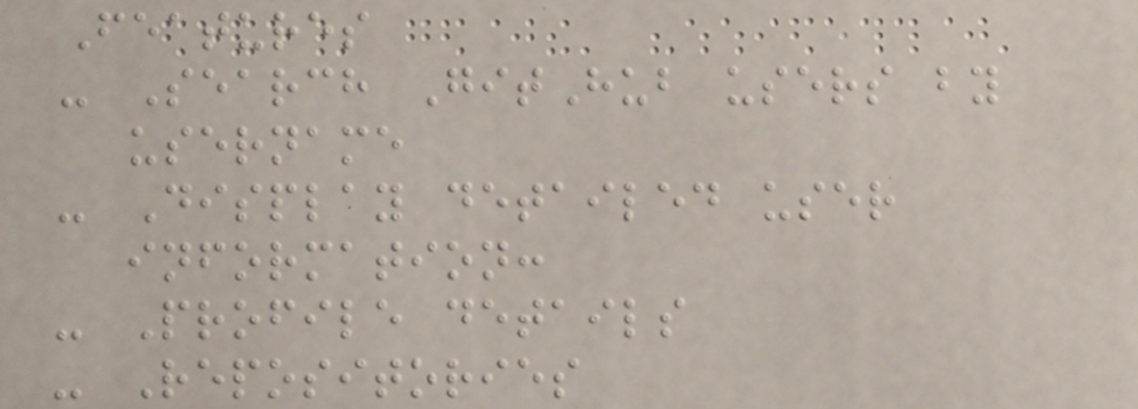Features
- Search GitHub users by
username
- Display detailed user
information:
- Profile details
- Repositories
